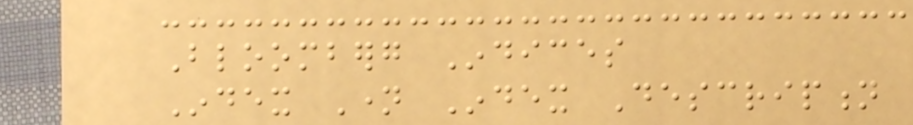Bloomberg Indices
Index Name Index Description
